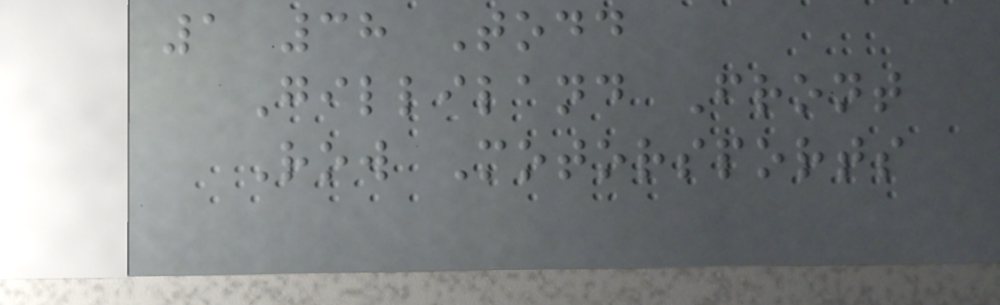1 38 Todd
Gilliland Front
Row Motorsports
